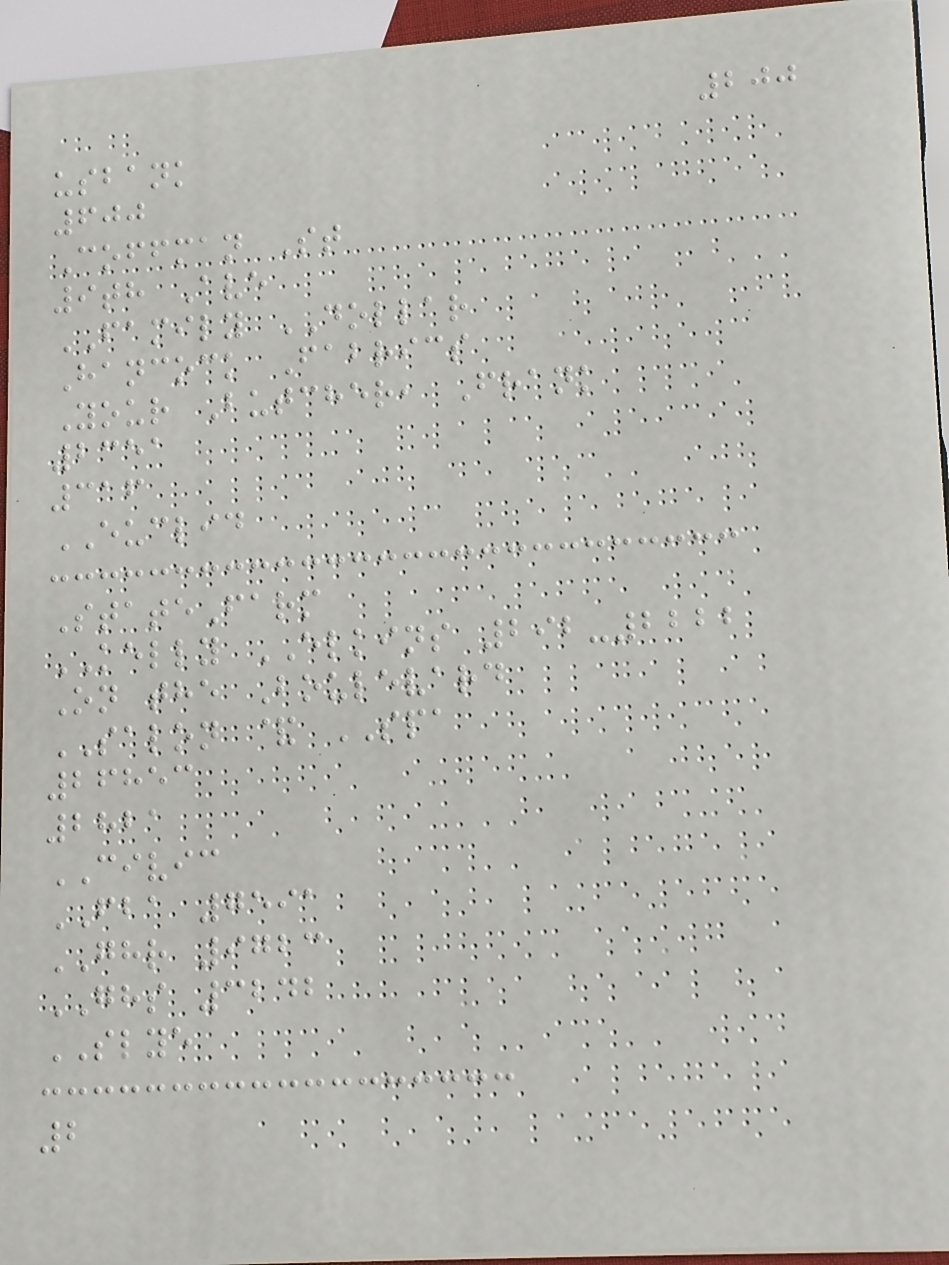200
usbank
600
Coffman St
9th Ave
FAMILY DOLLAR
Hancock Fabrics
Your Butcher, Frank
2351
316
EUCLID
StateFarm
KELLY ELKINS 292-2222
On the Boulevard
SALON & SPA
26853
2821
CIVIC
FBA 7591
GHR 9723
GHS 3242
SLYE
2
